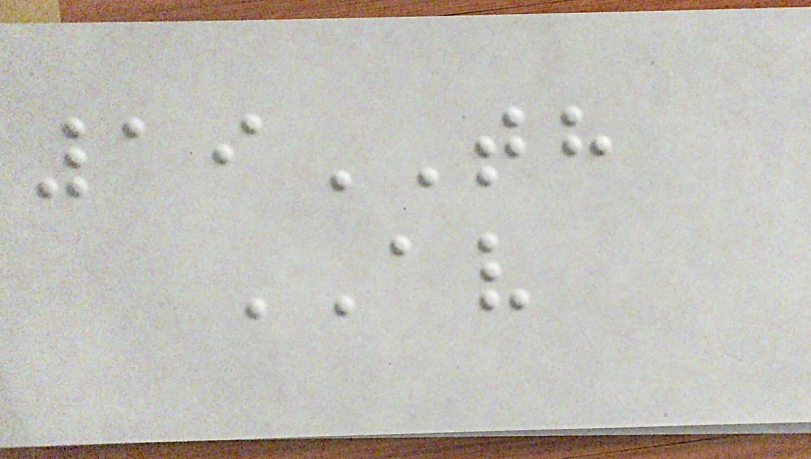19TH
AV
